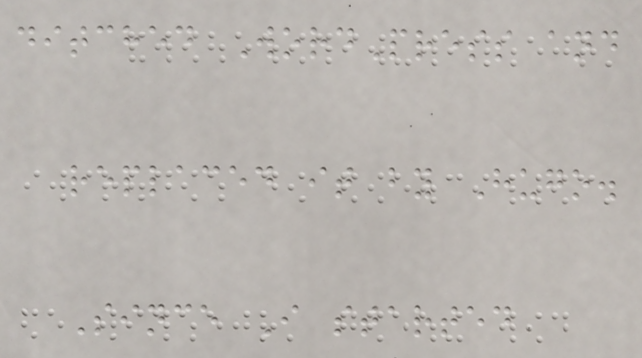ditched WordPress and
replaced it by Hugo.
Since I started
